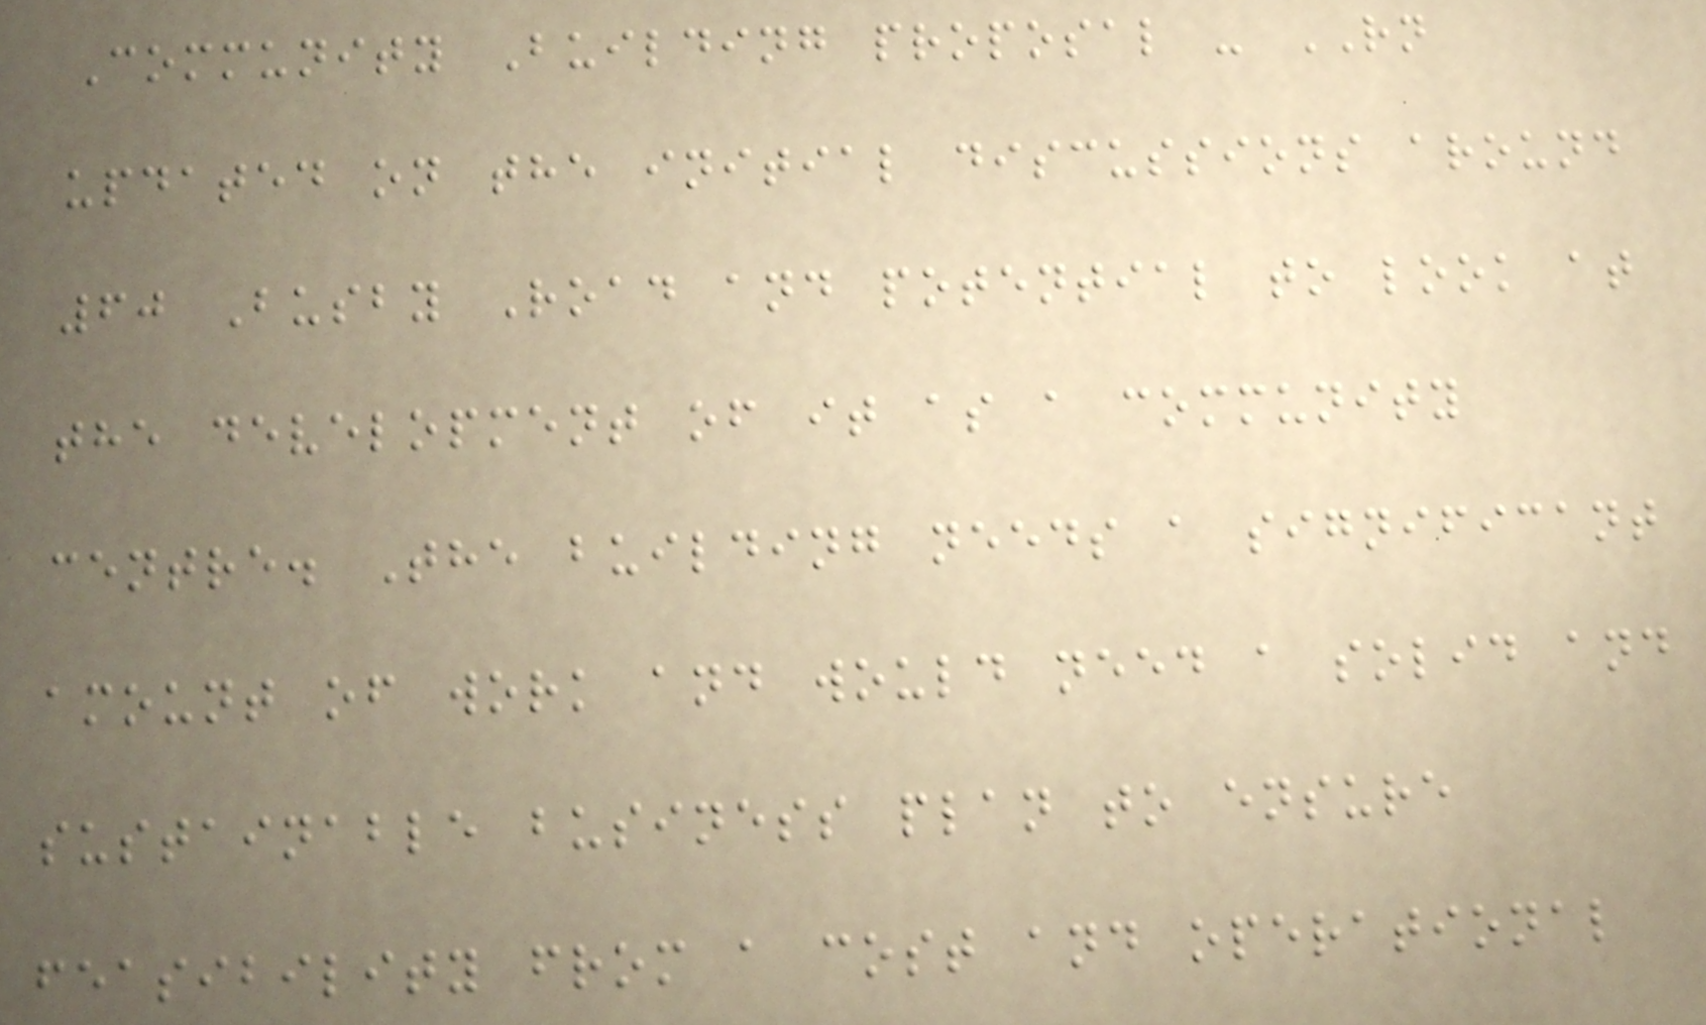Community Building proposal - RN
updated on the initial discussions around
60 Busby Road and potential to look at
the development of it as a community
centre. The building needs a significant
amount of work and would need a solid and
sustainable business plan to ensure
feasibility from a cost and operational
